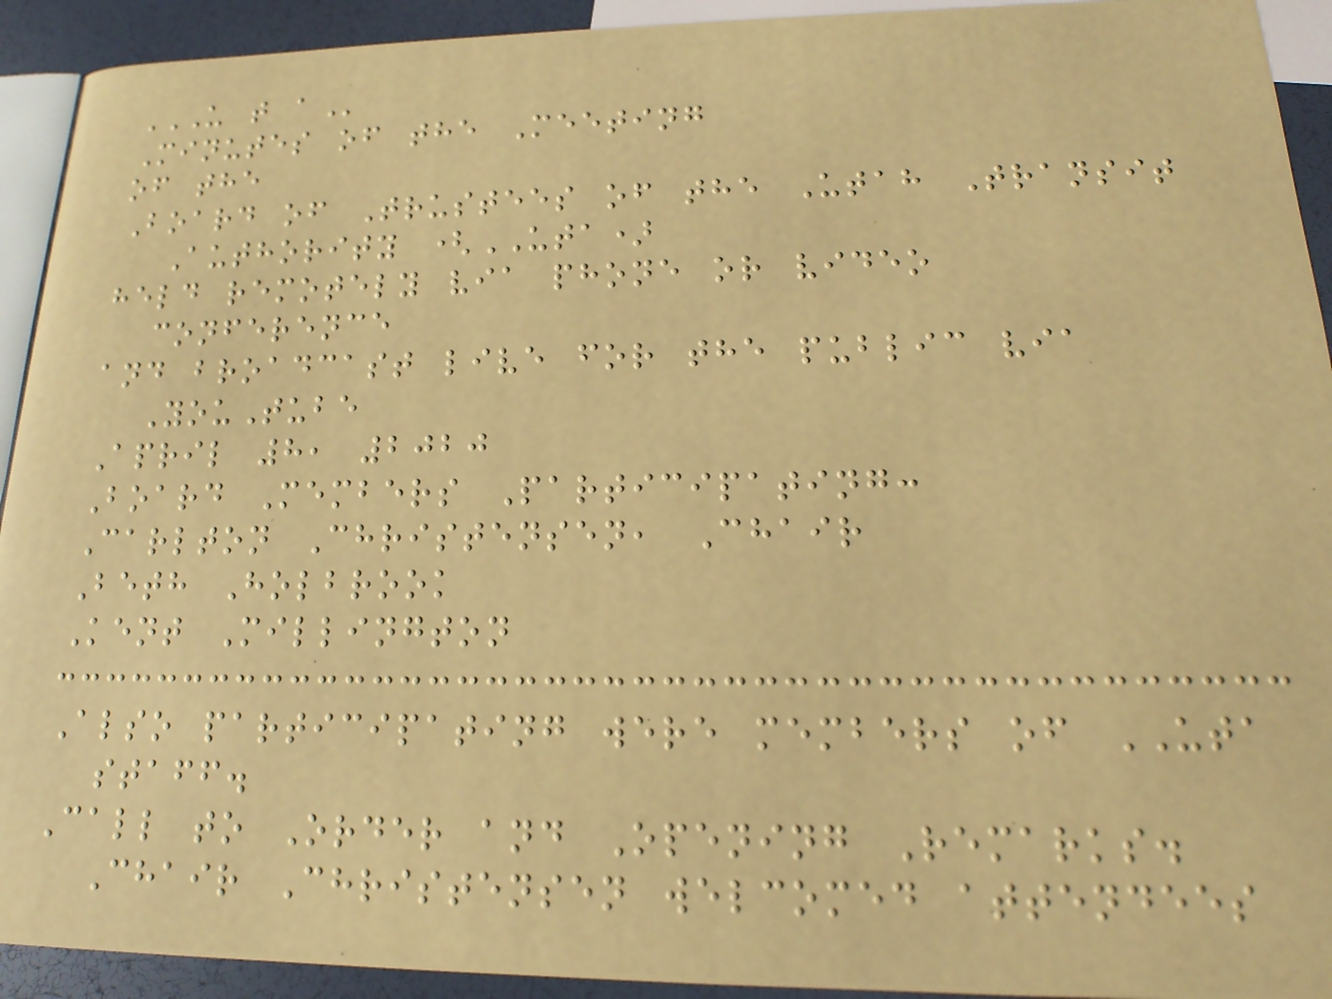U T A
Minutes of the Meeting
of the
Board of Trustees of the Utah Transit
Authority (UTA)
held remotely via phone or video
conference
and broadcast live for the public via
YouTube
April 8, 2020
Board Members Participating:
Carlton Christensen, Chair
Beth Holbrook
Kent Millington
Also participating were members of UTA
staff.
Call to Order and Opening Remarks.
Chair Christensen welcomed attendees
